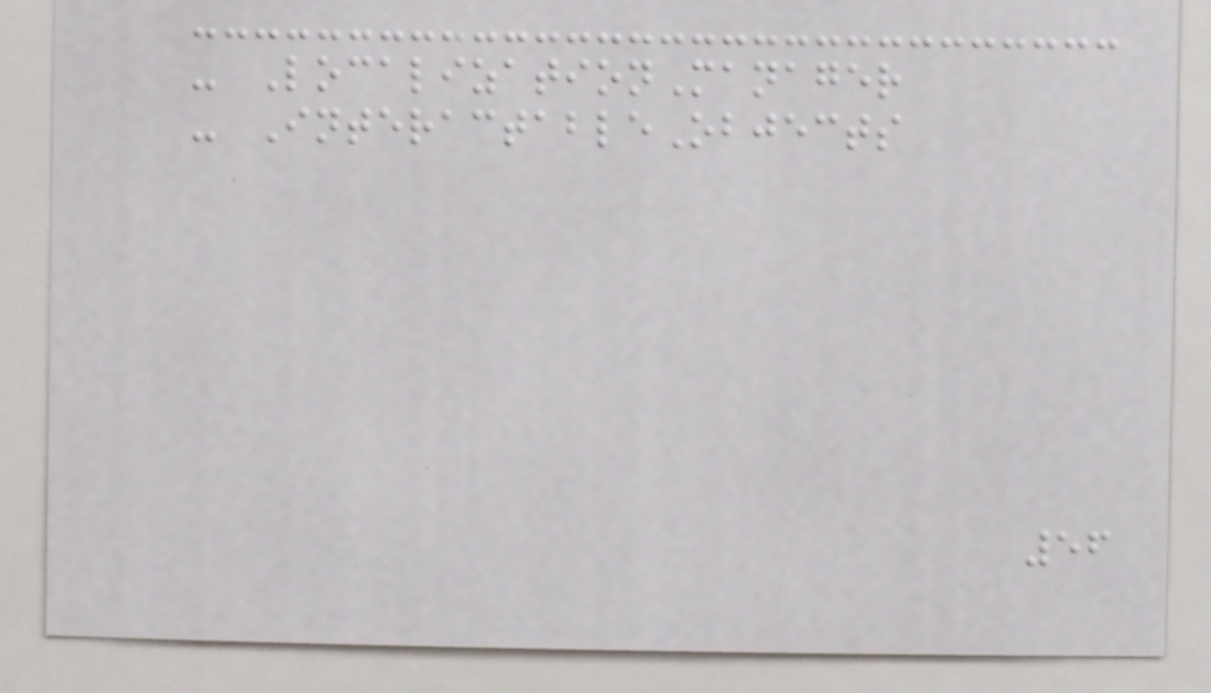- LocalizationManager
- InteractableObjects
56
